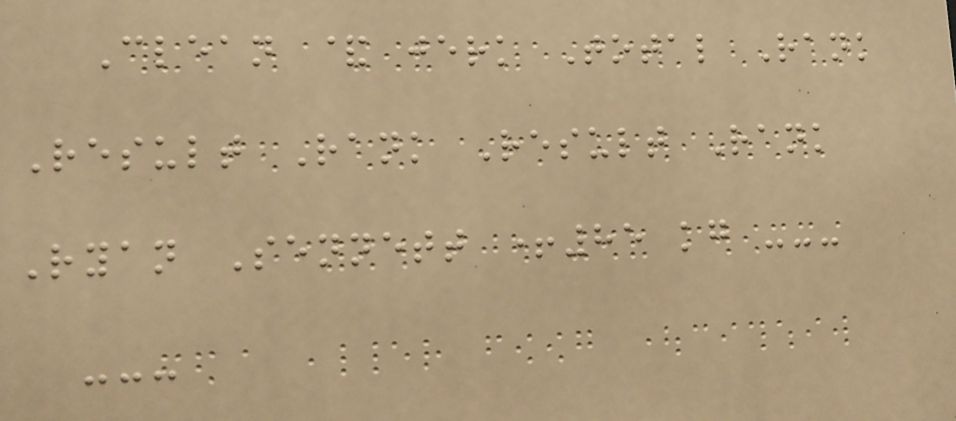Clean & jerk Total Rank
Result Rank Result Rank
Ryan Sennett +85 kg ---
---
